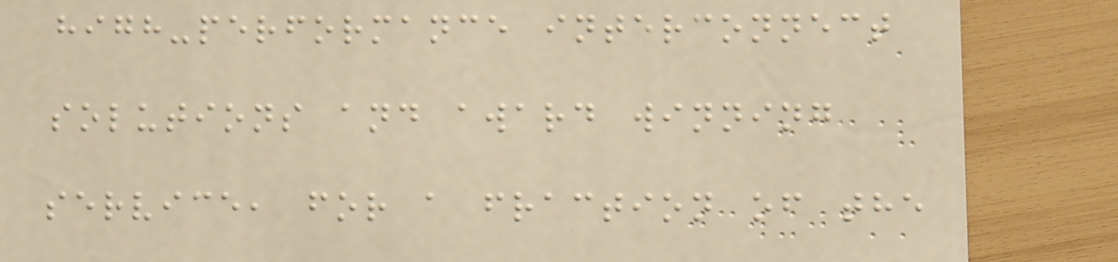high-performance interconnect
solutions and award winning
service, for a fraction of the
